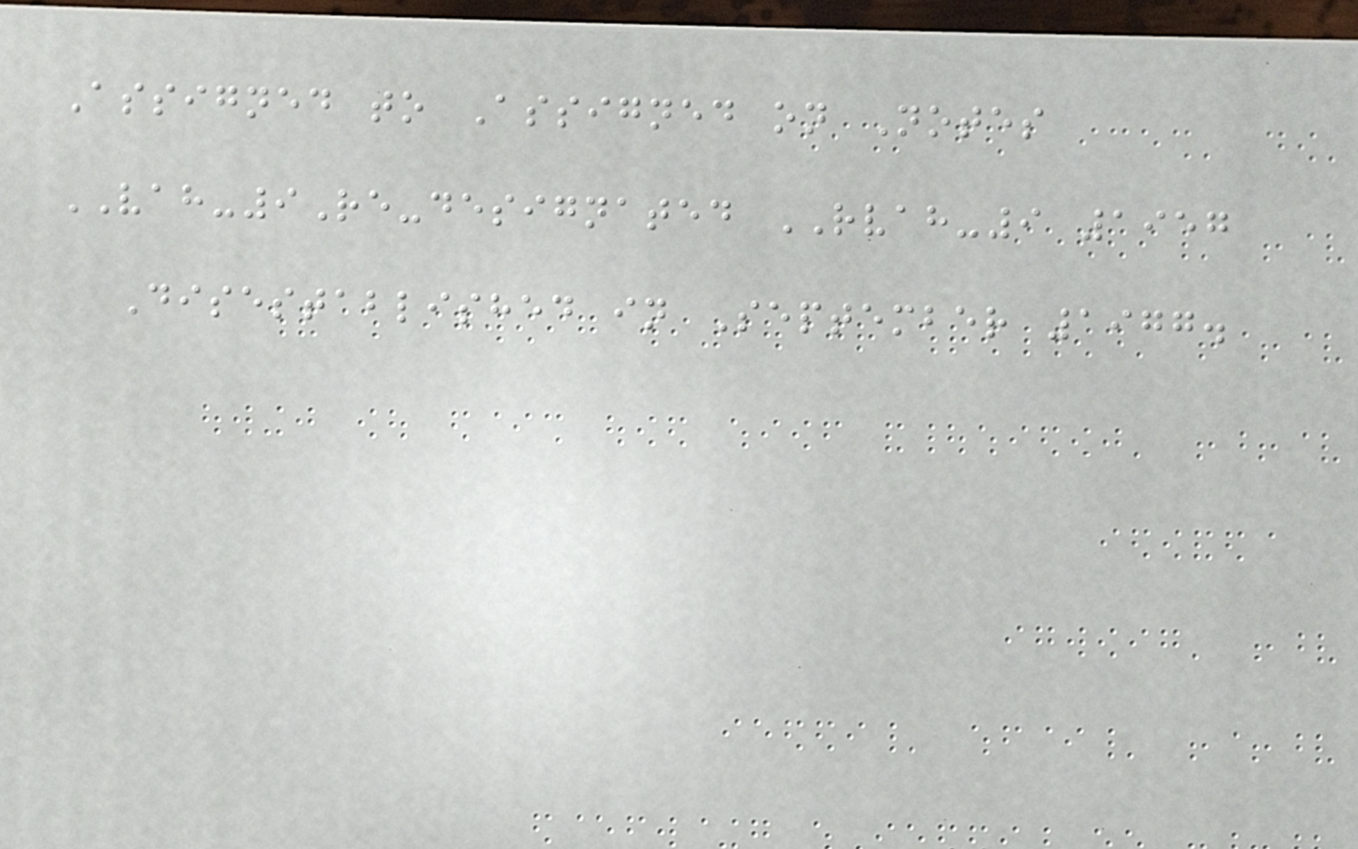Assigned to Assigned on Notes
VAH-9Re-designated RVAH-9 1957
Disestablished in September 1977.
